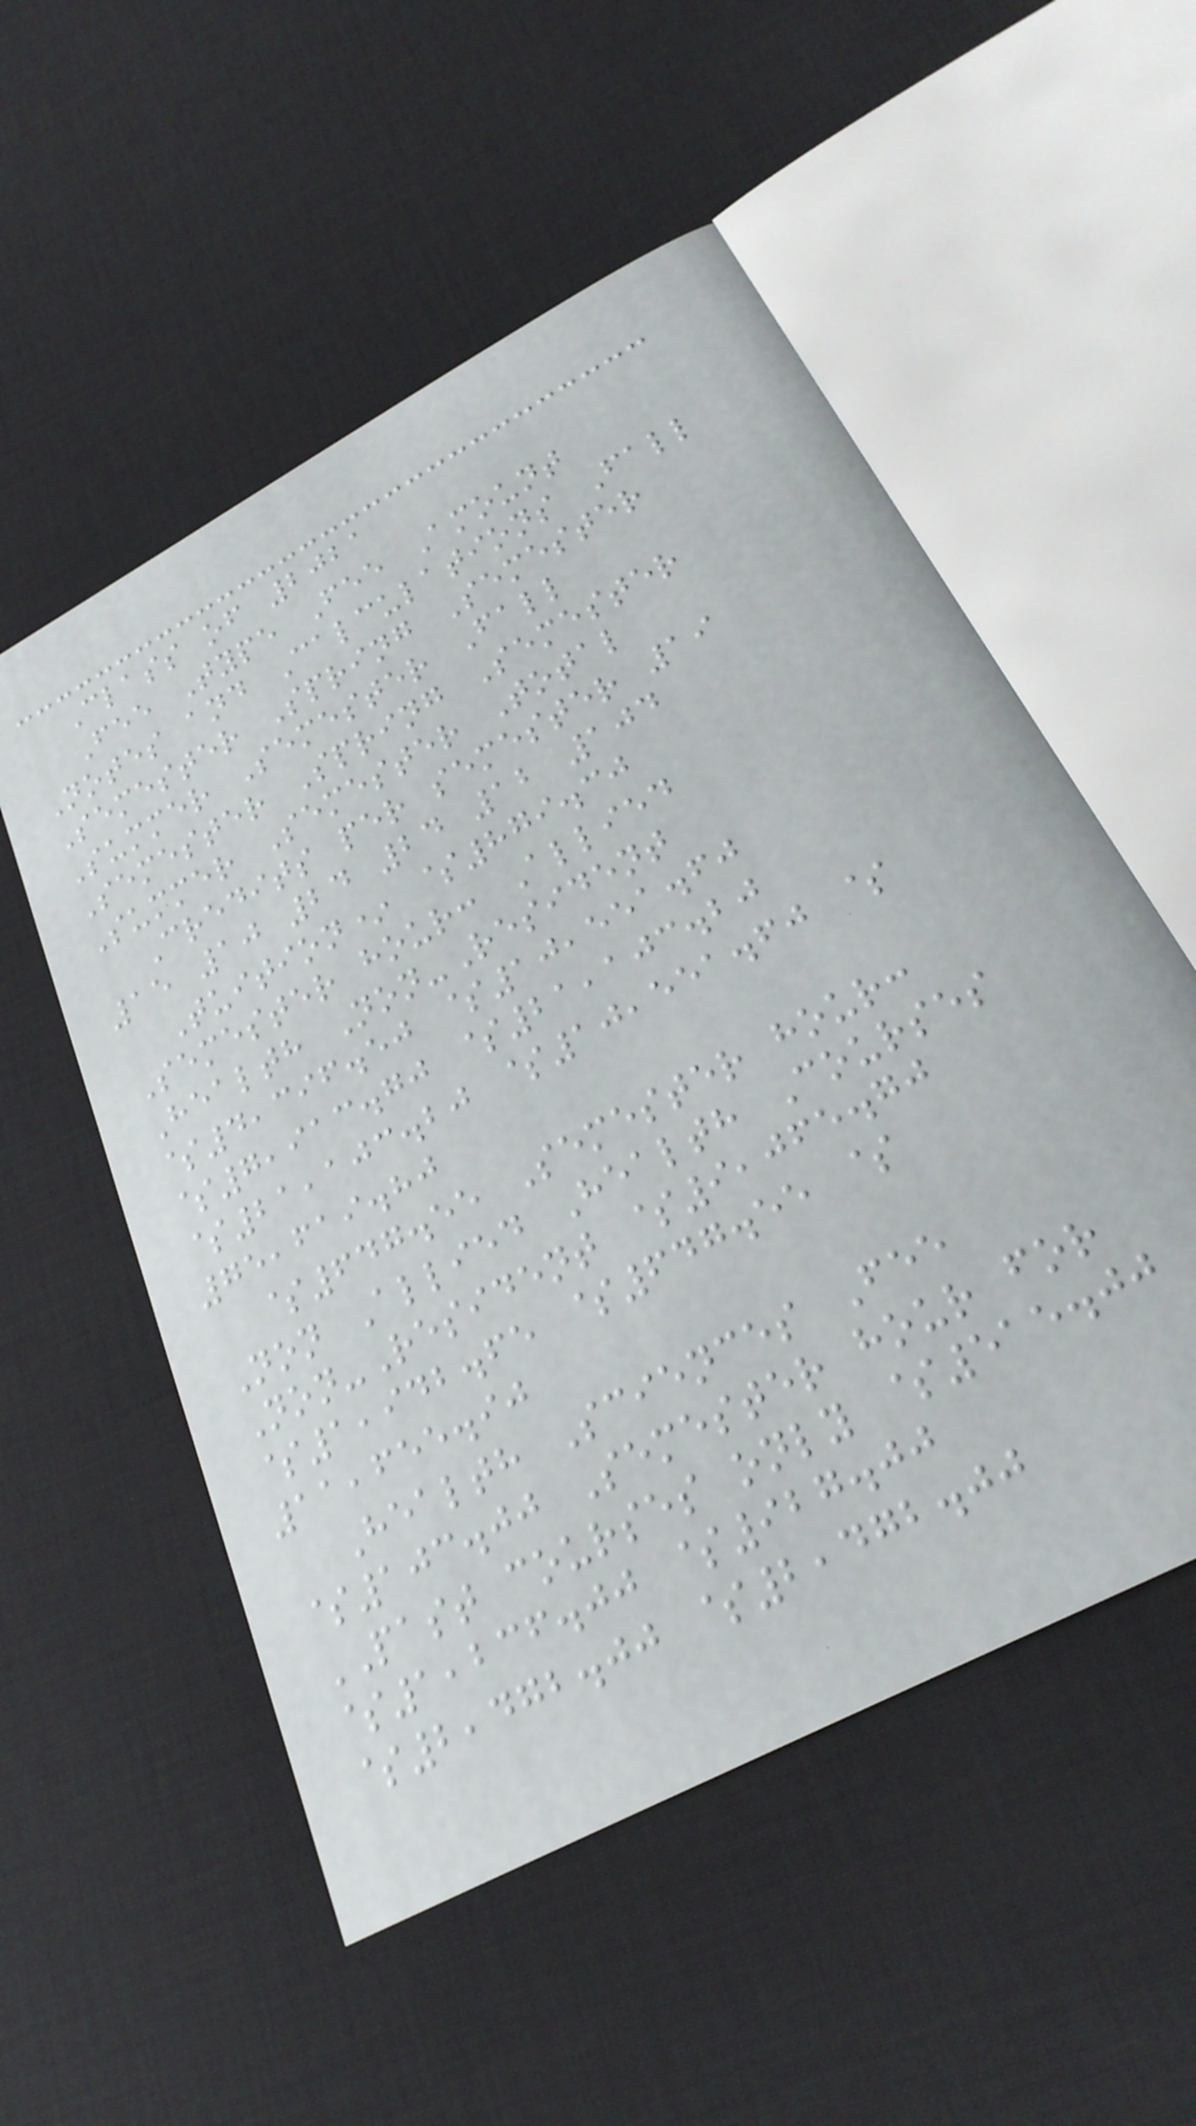Class of 2021
Fee Type Fee Amount
Notes and Calculations Fall
Semester Spring Semester
Summer Semester Fall
Semester Spring Semester
Summer Semester Total
Credits per semester 19
15 10 24 24 12 104
Tuition* $879.30
Semester hour: Allied
Health Non-Resident
$4,396.50 $10,551.60
$7,913.70 $21,103.20
$21,103.20 $10,551.60 $
75,619.80
$647.55 Semester hour:
Non Allied Health Courses
Non-Resident $9,065.70
$1,942.65 $647.55 $
11,655.90
Health Sciences Fee
$103.00 Semester hour for
PAST courses only $515.00
$1,236.00 $927.00
$2,472.00 $2,472.00
